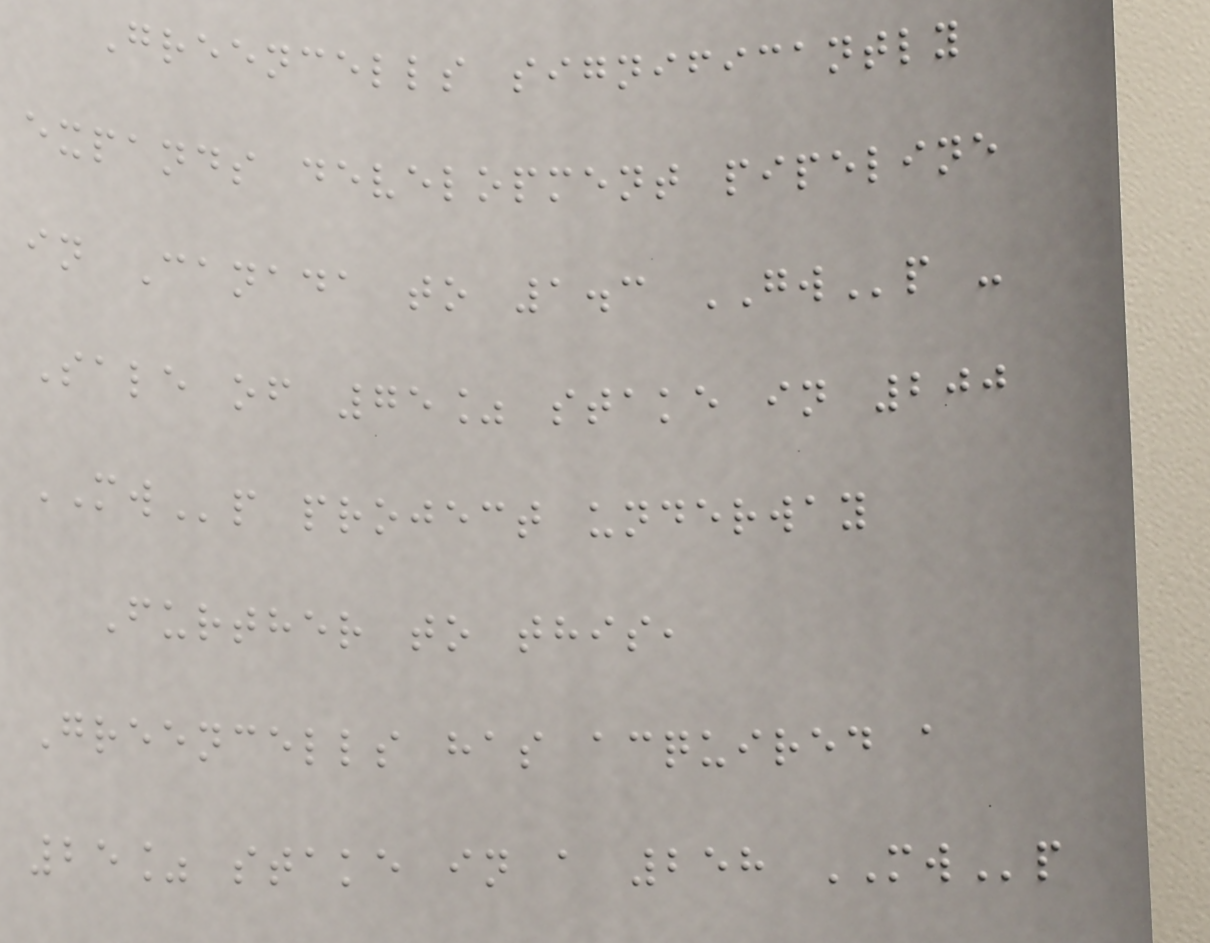Greencells significantly
expands development pipeline
in Canada to 1.3 GWp -
Sale of 75% stake in 200
MWp project underway
Further to this,
Greencells has acquired a
25% stake in a 258 MWp
